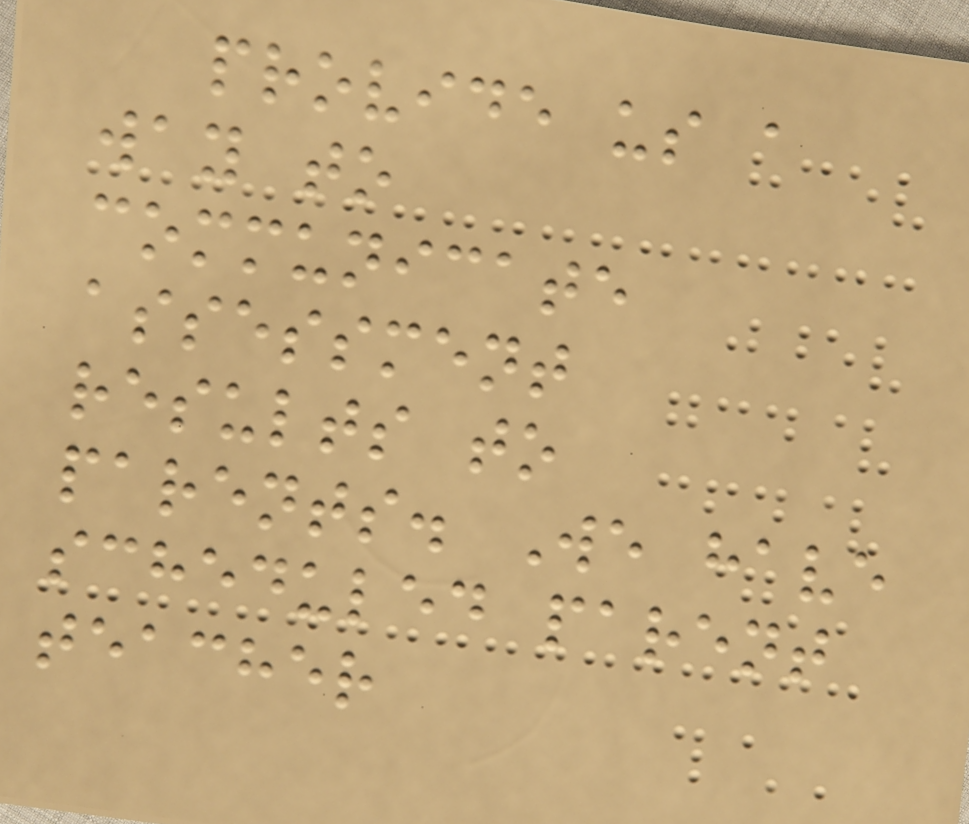provide us a
way to
communicate
assessment
results to
parents. We have
scheduled parent
teacher
